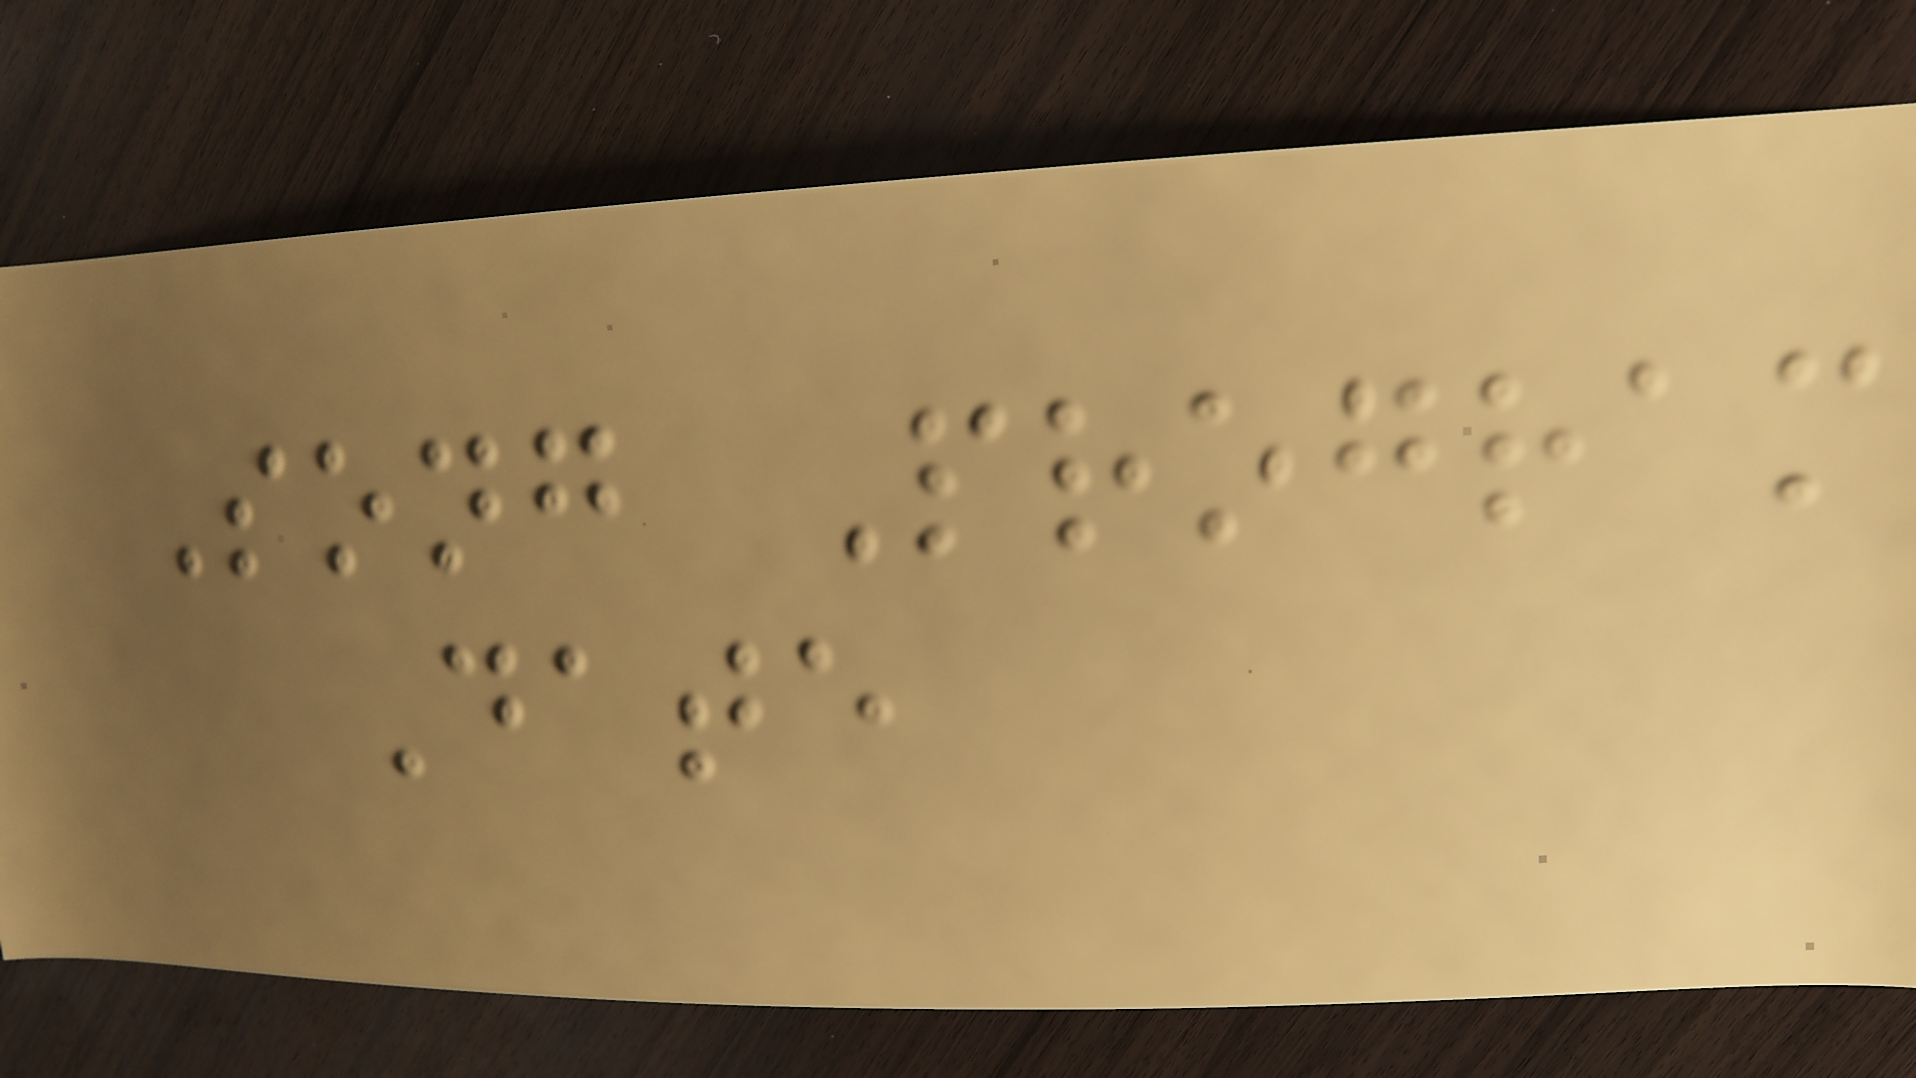Song Program
Date
